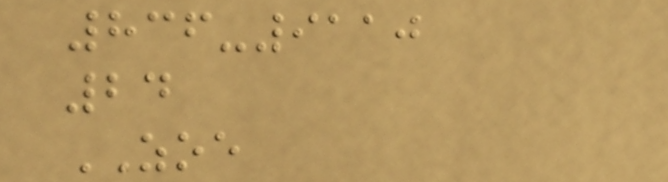836-9110
24
ZOE
